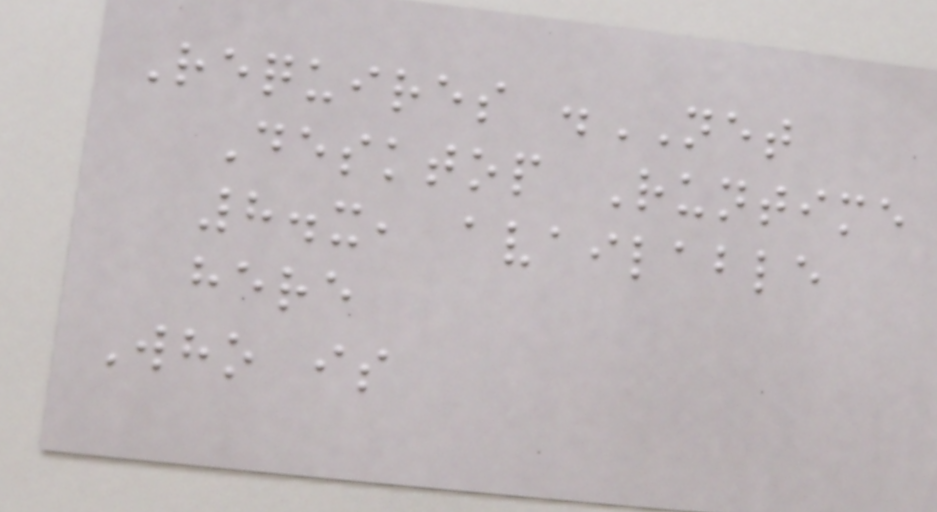Requires .NET
Desktop Runtime
8.x, available
here
Who is
